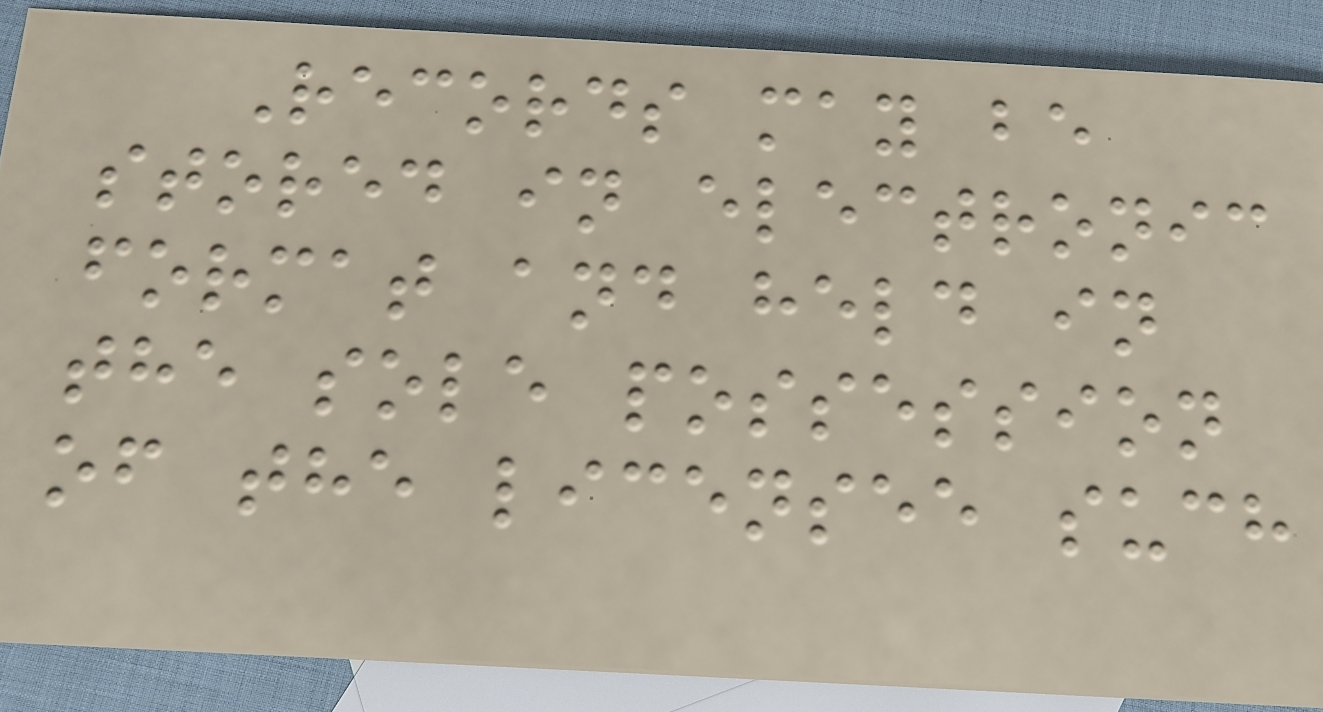Records may be
stored in electronic
format and held in
the sole possession
of the licensee such
